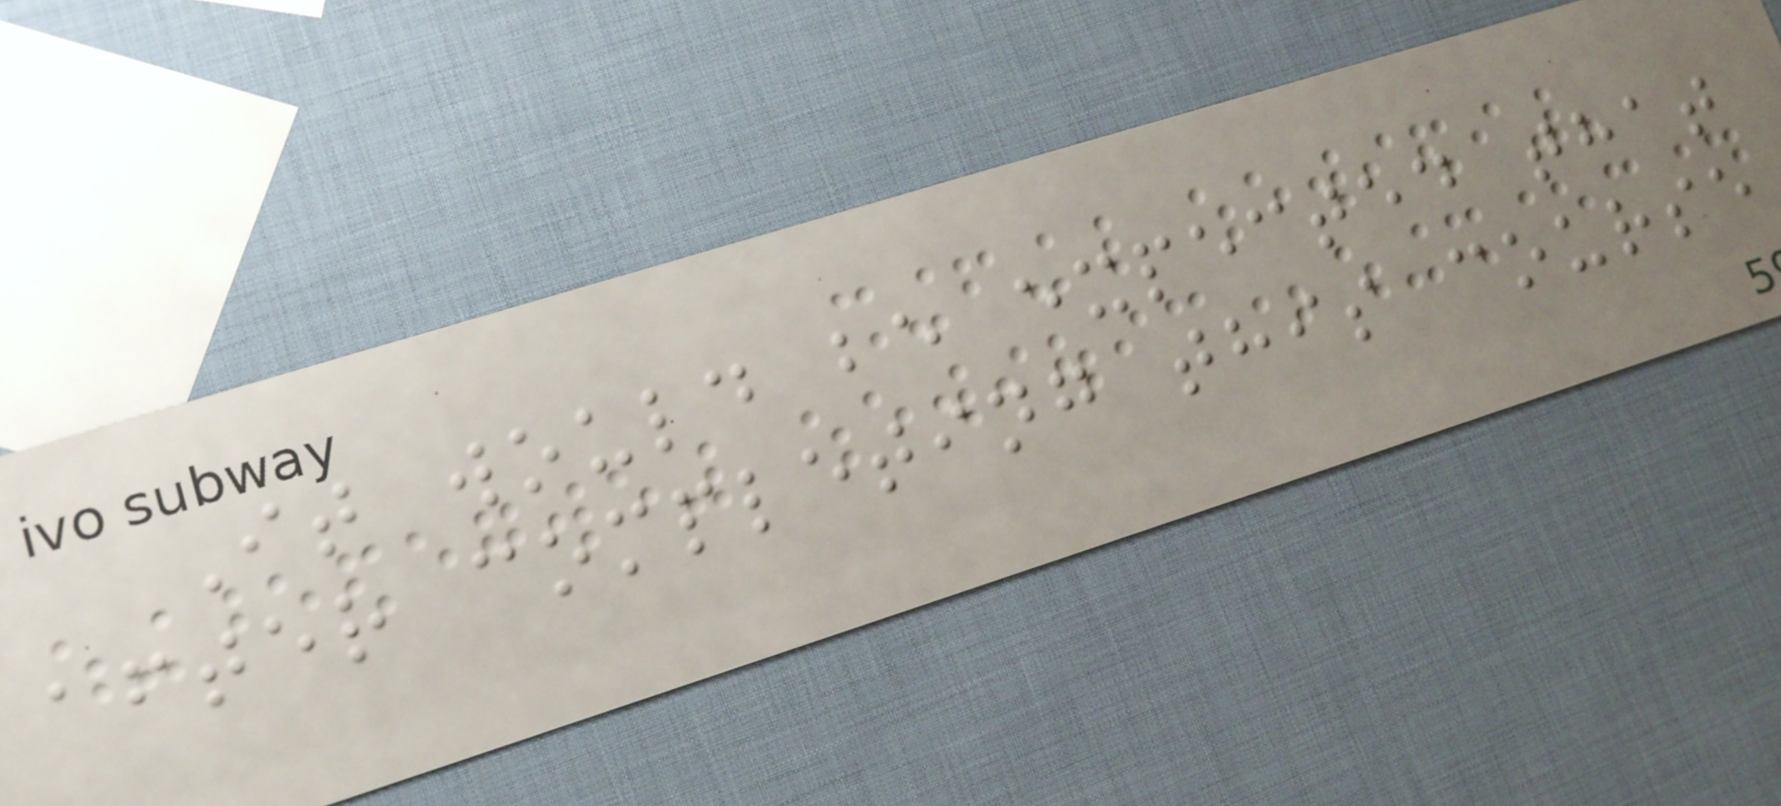It would be expected that
after completing this course
